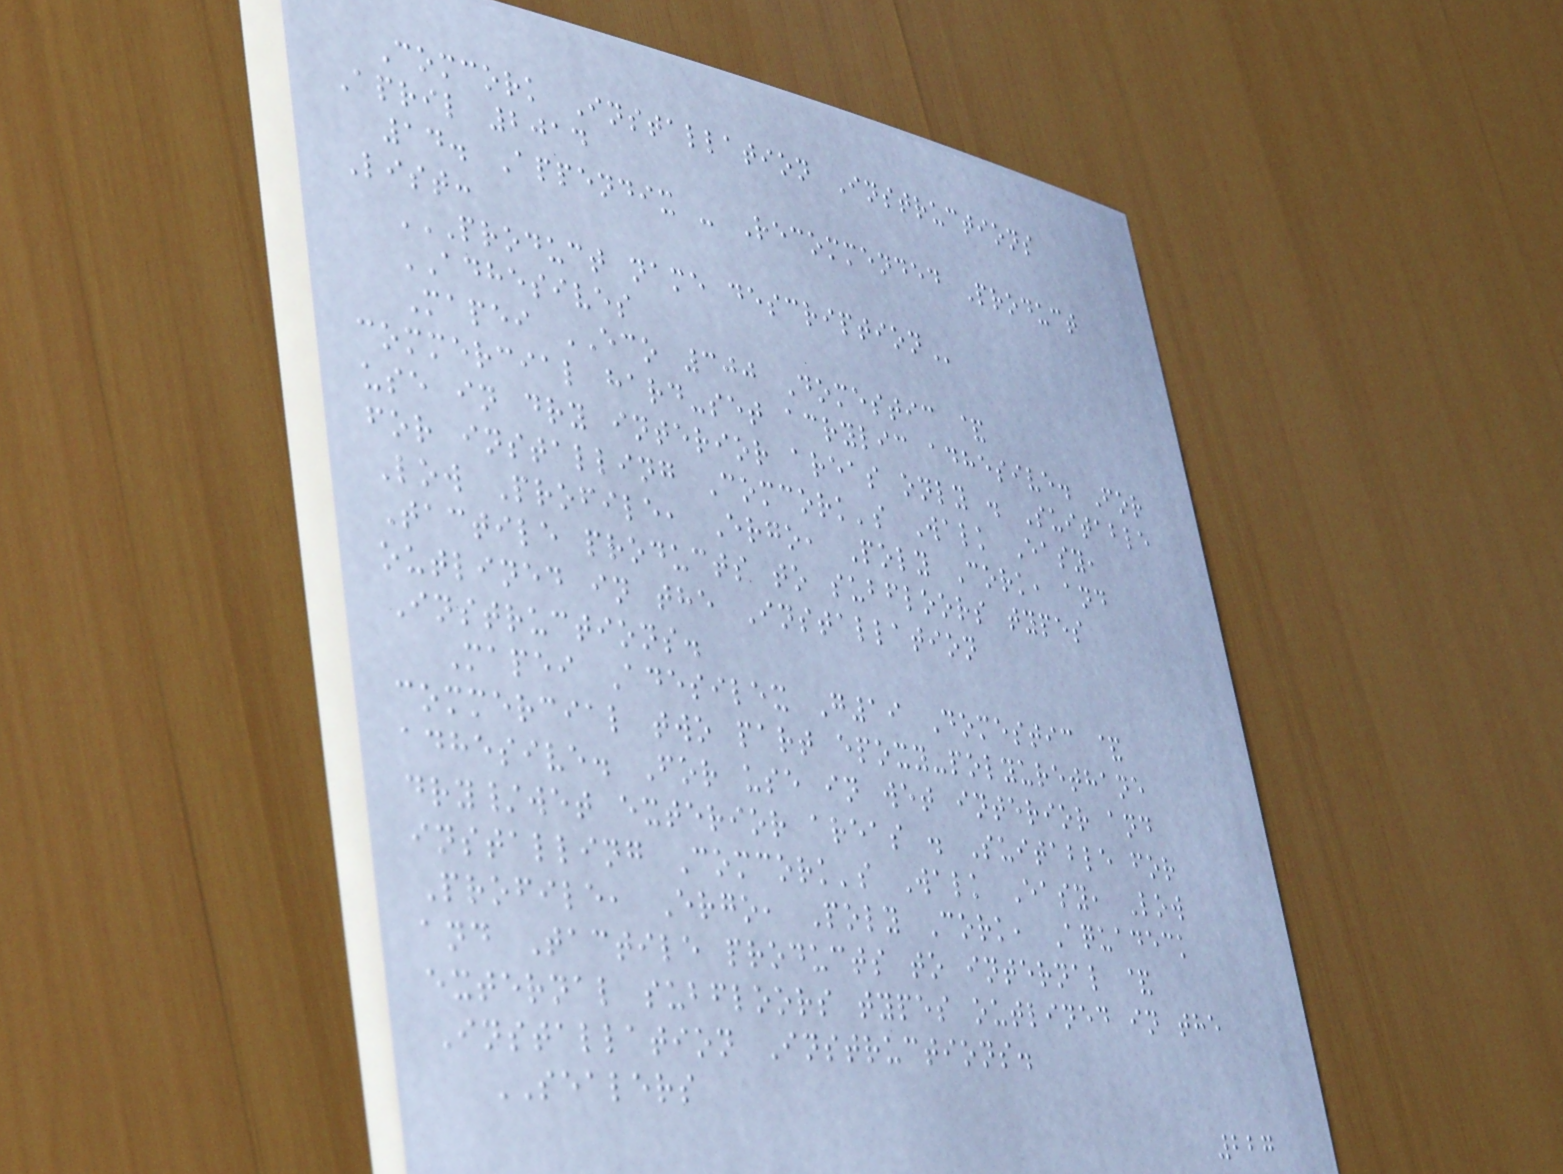Comcork Installation Instructions
April 2014
14. Appendix - Recommended Product
List:
PRODUCT NAME DESCRIPTION
ADHESIVES
Mapei ECO 300 Domestic &
commercial hard-set acrylic adhesive. For
use in dry interior areas only . Suitable
for installing Comcork's Walk Easy,
Low Profile, Ergo, Poly Cork, and
Tactile products to subfloors types
outlined in the Installation
Instructions.
Mapei Adesilex G19 Domestic &
commercial two part epoxy-polyurethane
adhesive. For use in wet interior and
dry/wet exterior areas . Suitable for
installing Comcork's Walk Easy, Low
Profile, Ergo, Poly Cork, Aquadeck
and Tactile products to internal &
external subfloors types outlined in the
Installation Instructions.
SEALERS
227
